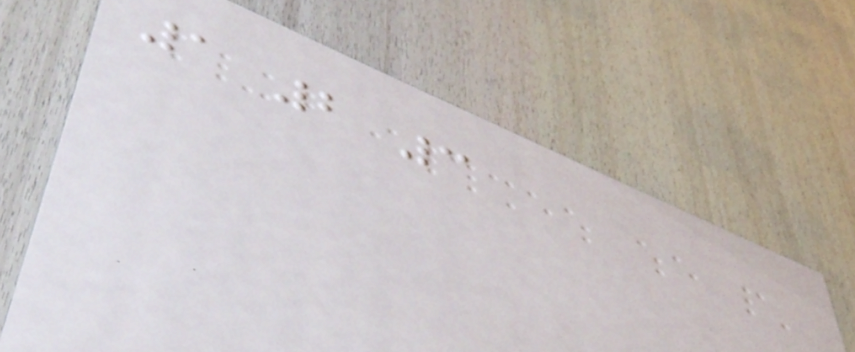1 2 3
